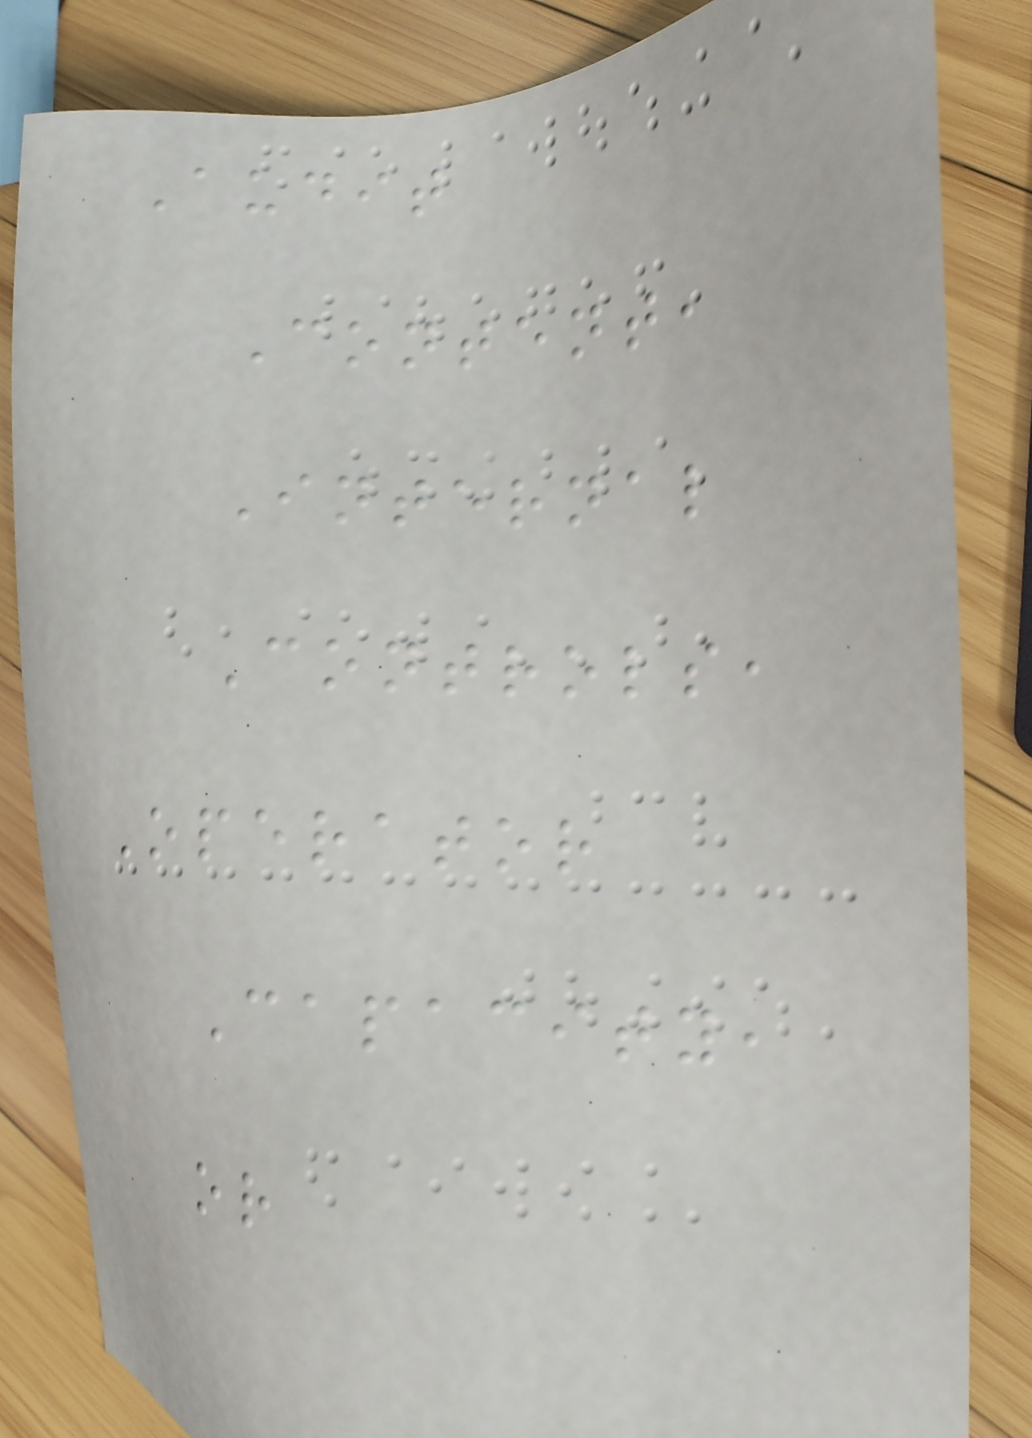Audit
Content,
Internal
Controls,
Operator
Capacity,
or
